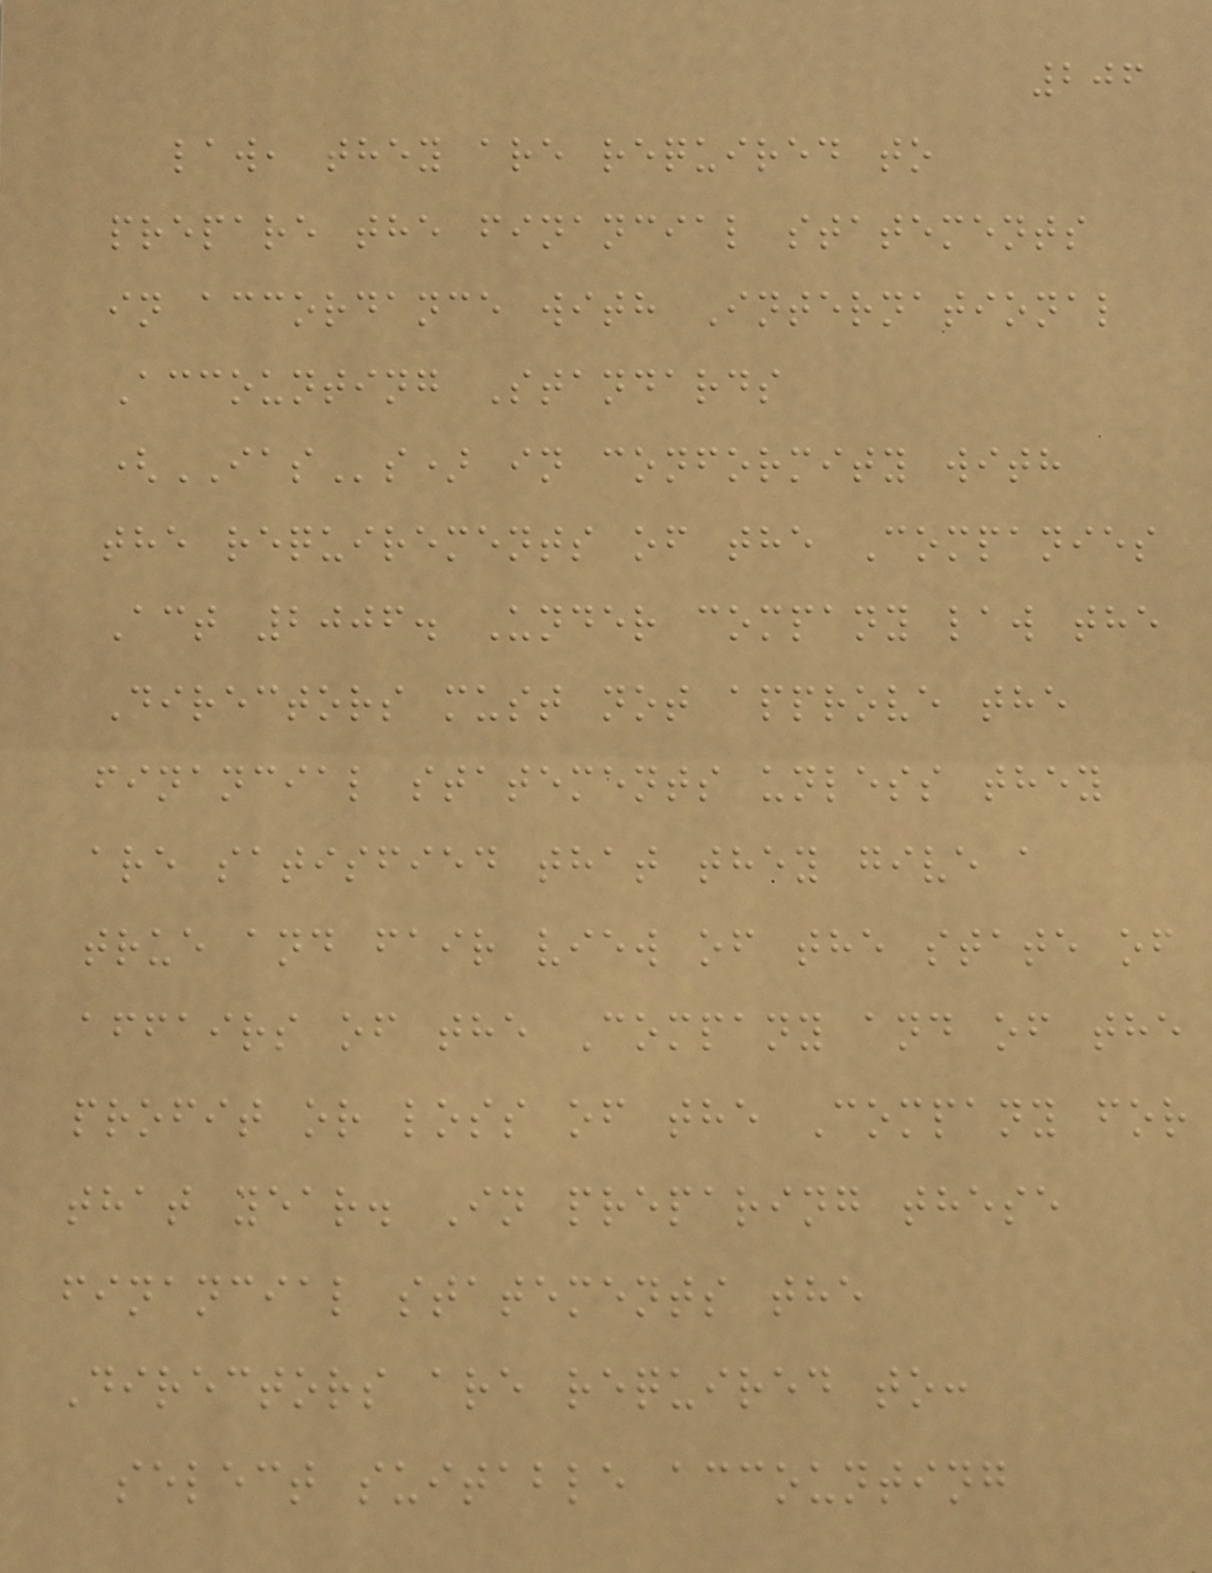206
law, they are required to
prepare the financial statements
in accordance with International
Accounting Standards
(IASs) in conformity with
the requirements of the Companies
Act 2006. Under company law the
Directors must not approve the
financial statements unless they
are satisfied that they give a
true and fair view of the state of
affairs of the Company and of the
profit or loss of the Company for
that year. In preparing these
financial statements the
Directors are required to:
select suitable accounting
